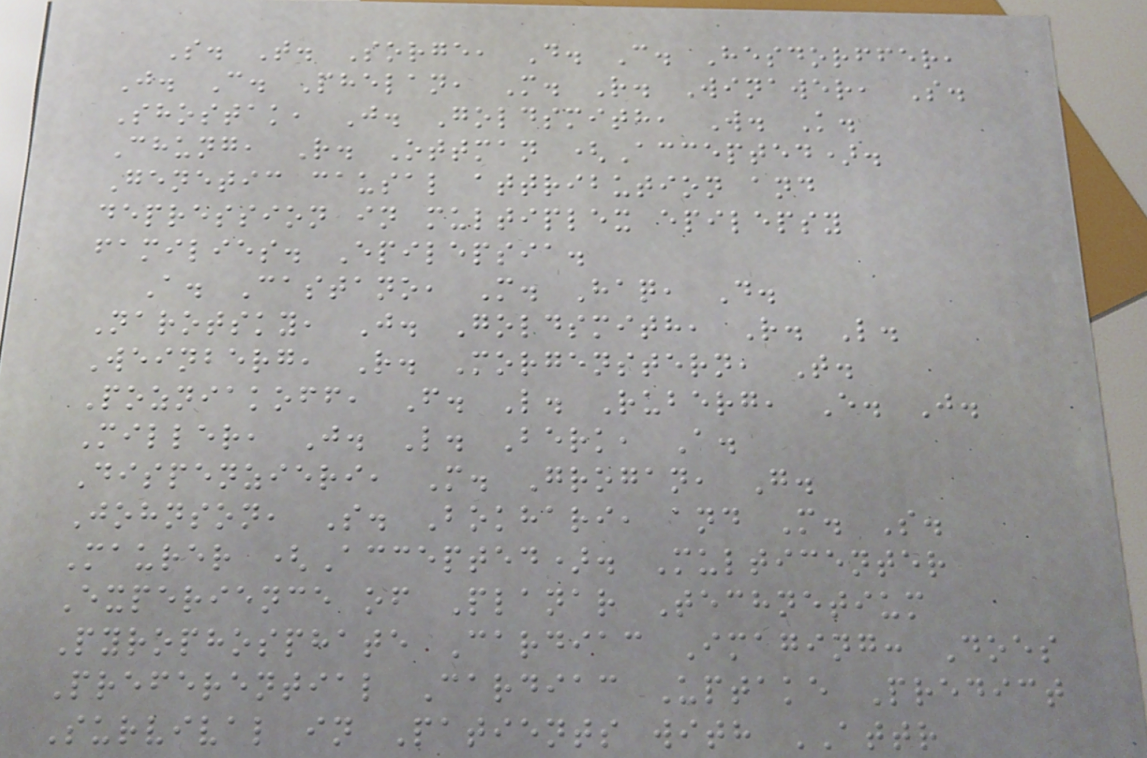S. T. Sorge, D. C. Hesdorffer,
J. C. Phelan, M. R. Winawer, S.
Shostak, J. Goldsmith, W. K.
Chung, R. Ottman (Accepted).
Genetic causal attribution and
depression in multiplex epilepsy
families. Epilepsia.
A. Castano, M. Haq, D.
Narotsky, J. Goldsmith, R. L.
Weinberg, R. Morgenstern, T.
Pozniakoff, F. L. Ruberg, E. J.
Miller, J. L. Berk, A.
Dispenzieri, M. Grogan, G.
Johnson, S. Bokhari, and M. S.
Maurer (Accepted). Multicenter
Experience of Planar Technetium
Pyrophosphate Cardiac Imaging: Does
Preferential Cardiac Uptake Predict
Survival in Patients with ATTR
